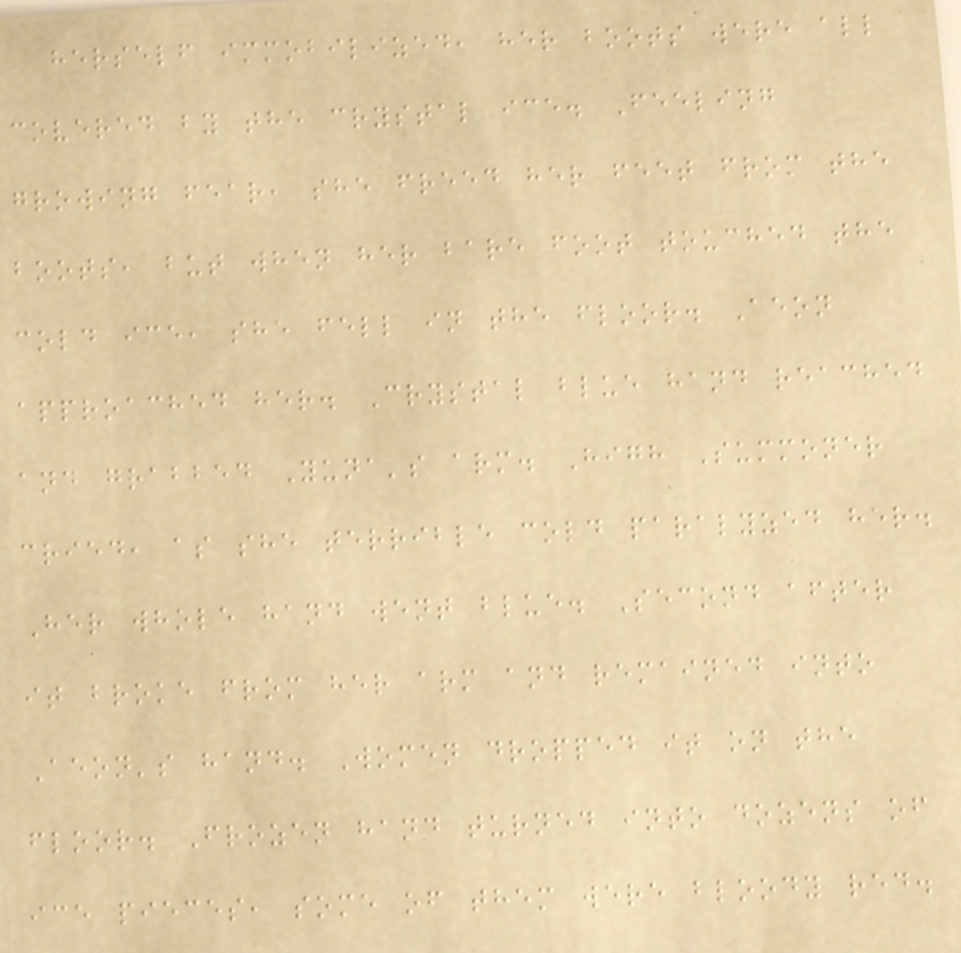herself immobilized, her boots were all
covered by the crystal ice. Feeling
growing fear, she freed her feet from the
boots, but when her bare foot touched the
cold ice, she fell in the floor. Aeon
approached her. Crystal blue hand reached
and grabbed Yuna's arm. High Summoner
cried, as she terrible cold paralyzed her.
Her whole hand went blue. Second after
it broke from her arm and remained into
Aeon's hand. Women dropped it on the
floor. Frozen hand turned into dozens of
ice pieces, some of them were bloody red.
